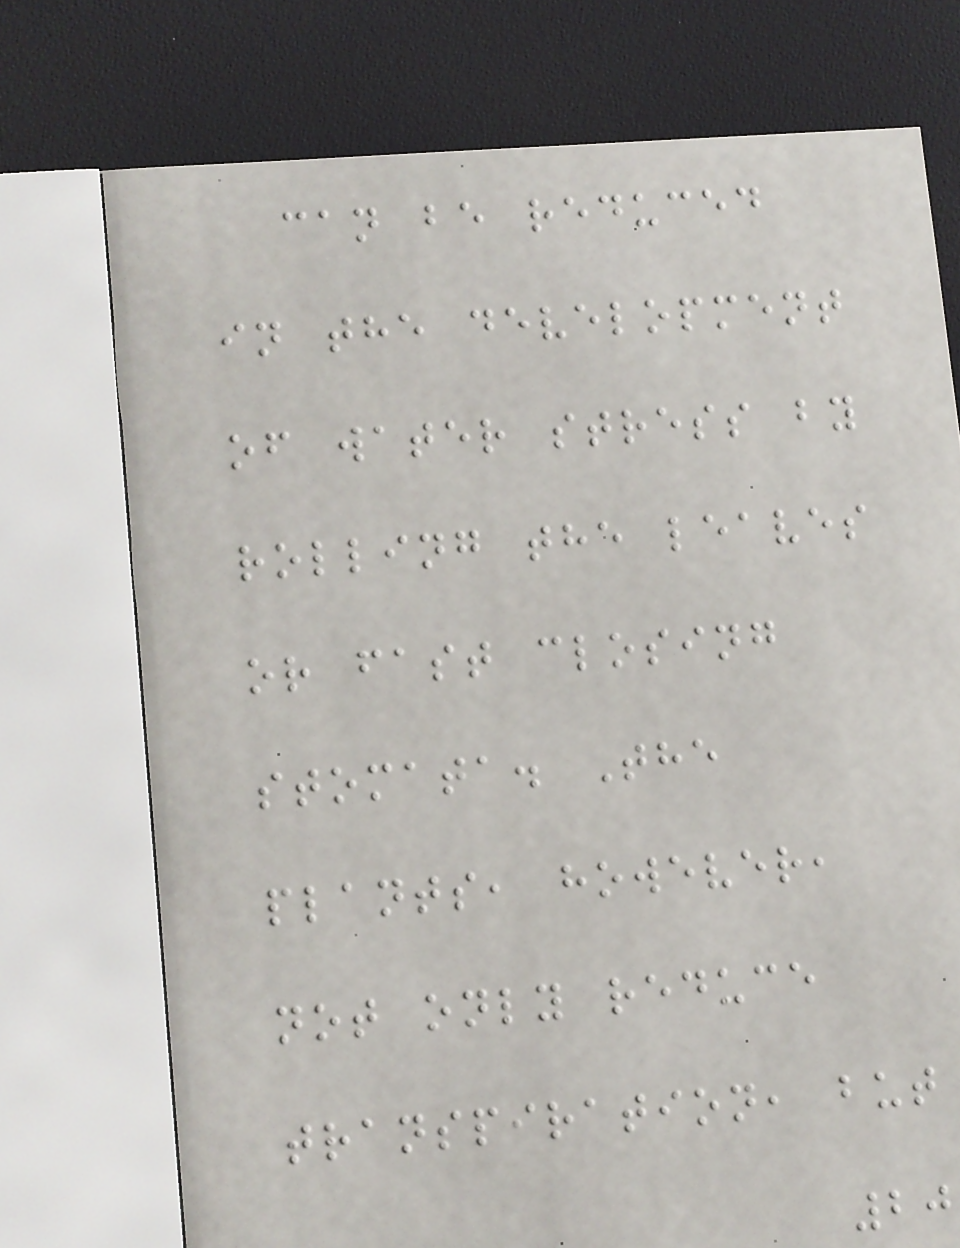can be reduced
in the development
of water stress by
rolling the leaves
or fast closing
stomata. The
plants, however,
not only reduce
transpiration, but
20
